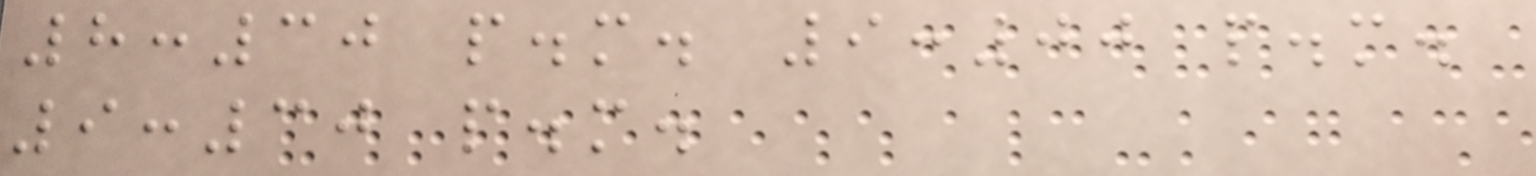8:30 p.m. 9:00 p.m.
9:30 p.m.
